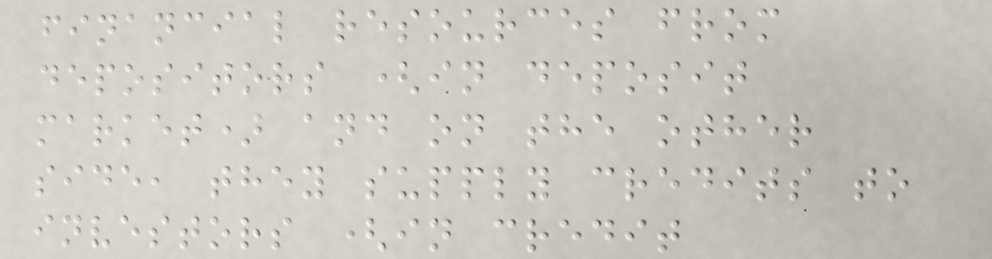financial resources from
depositors (in deposit
market) and on the other
side, they supply credits to
investors (in credit
